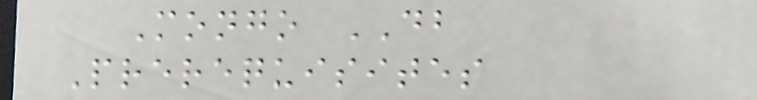Mongo DB
Prerequisites
